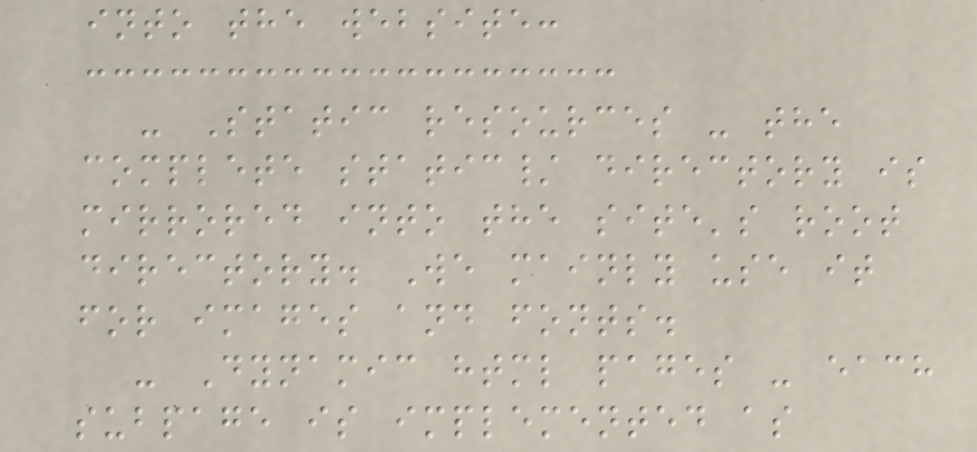into the website:
- Static resources - the
complete static/ directory is
mirrored into the site's root
directory. We mainly use it
for images and fonts.
- Dynamic html pages - each
subpage is implemented as
